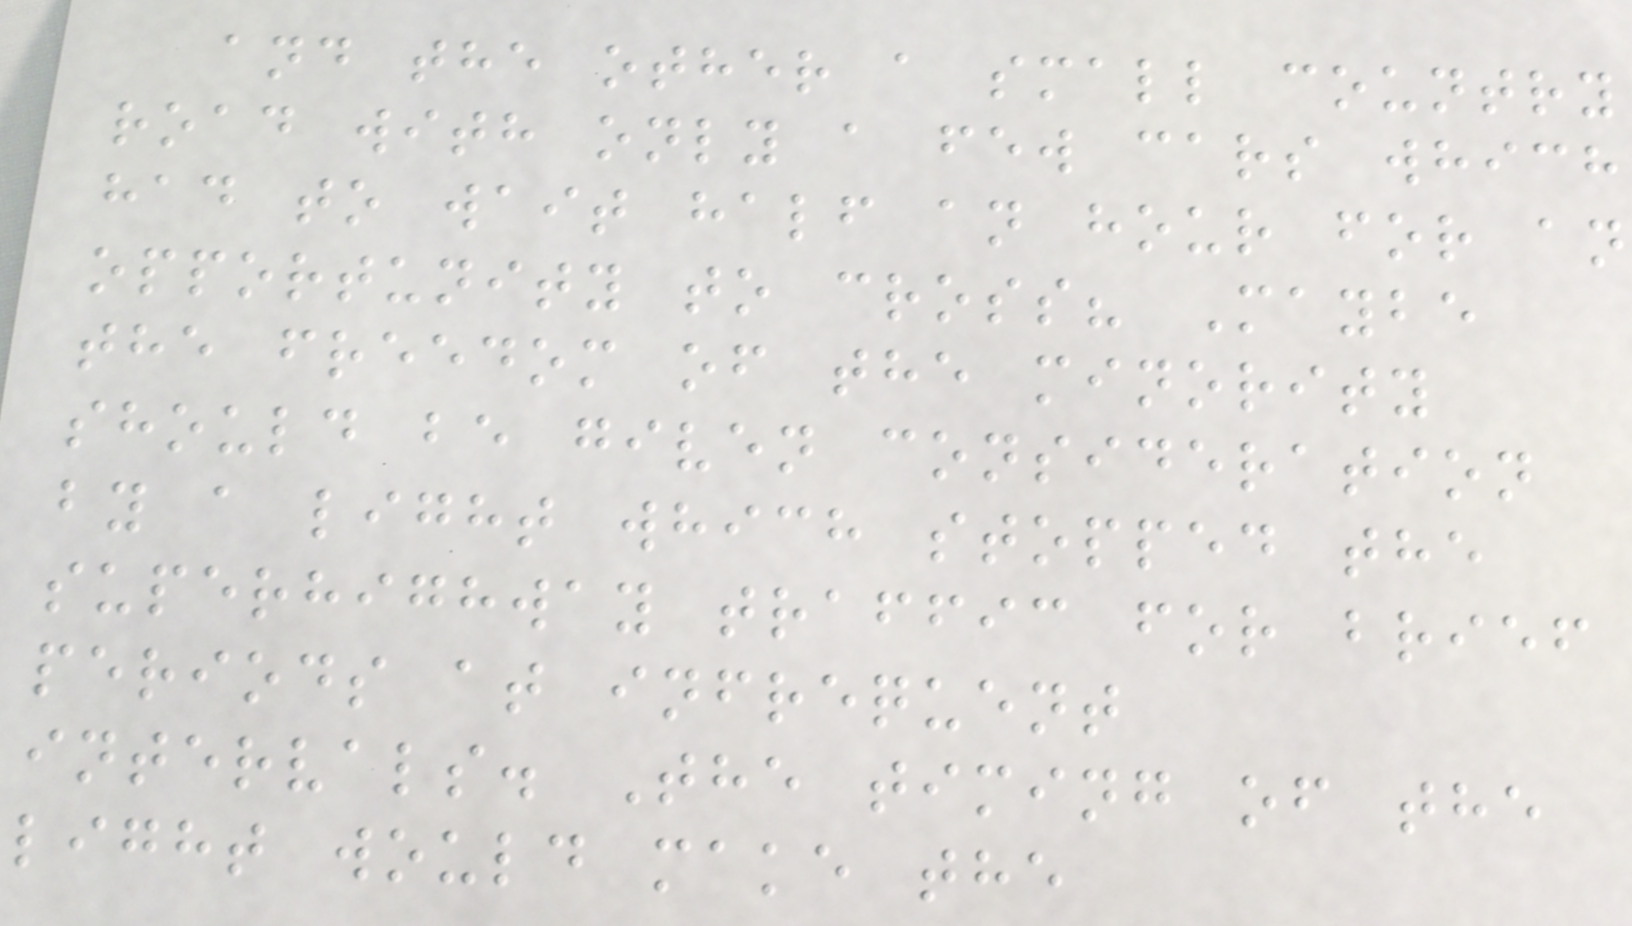and the other a small country
road with only a few cars which
had to wait half an hour for an
opportunity to cross? Maybe
the freedom of the minority
should be given consideration
by a light which stopped the
superhighway traffic for brief
periods at infrequent
intervals. The timing of the
light would make the
